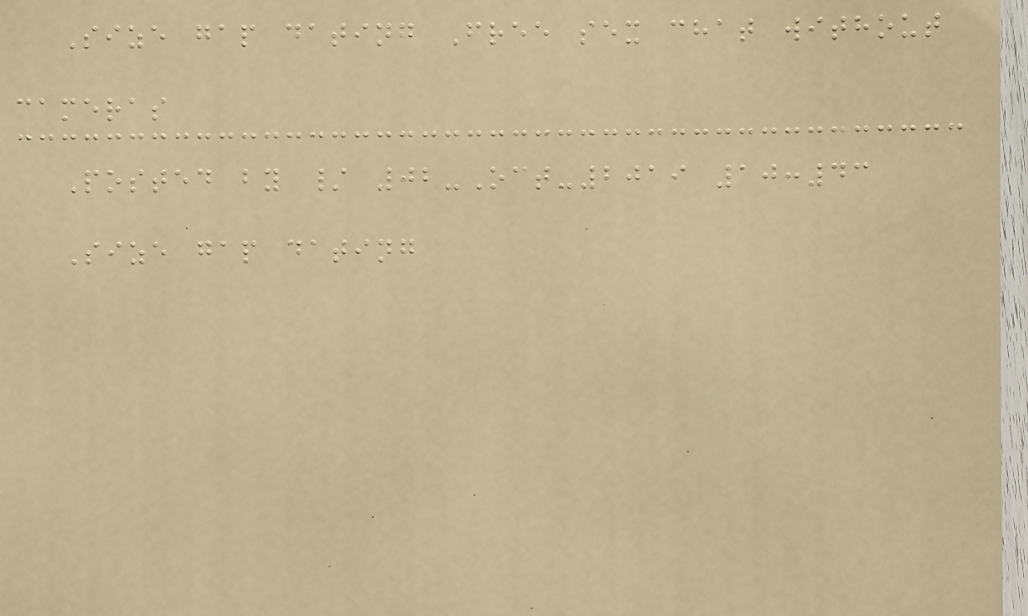Size gap dating Free sex chat without
cameras
Posted by / 02-Oct-2019 10:43
Size gap dating
